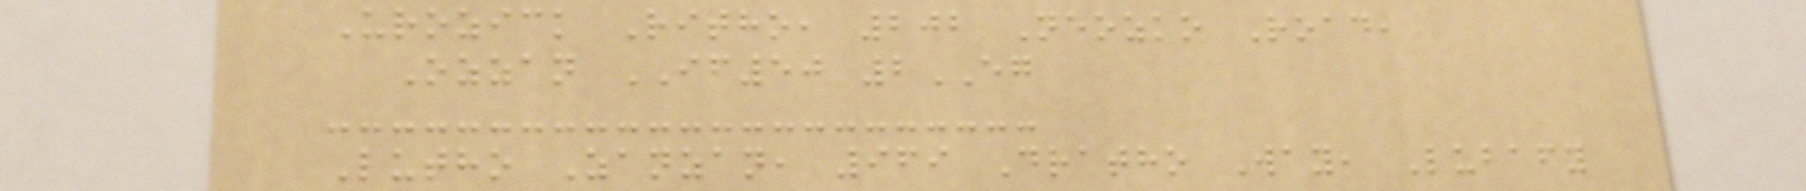Urozick Ritho, 202 Neozko Road,
Ozzan IF50 2EG
Lutho Zanzan, 969 Dratho Way, Lubafy
